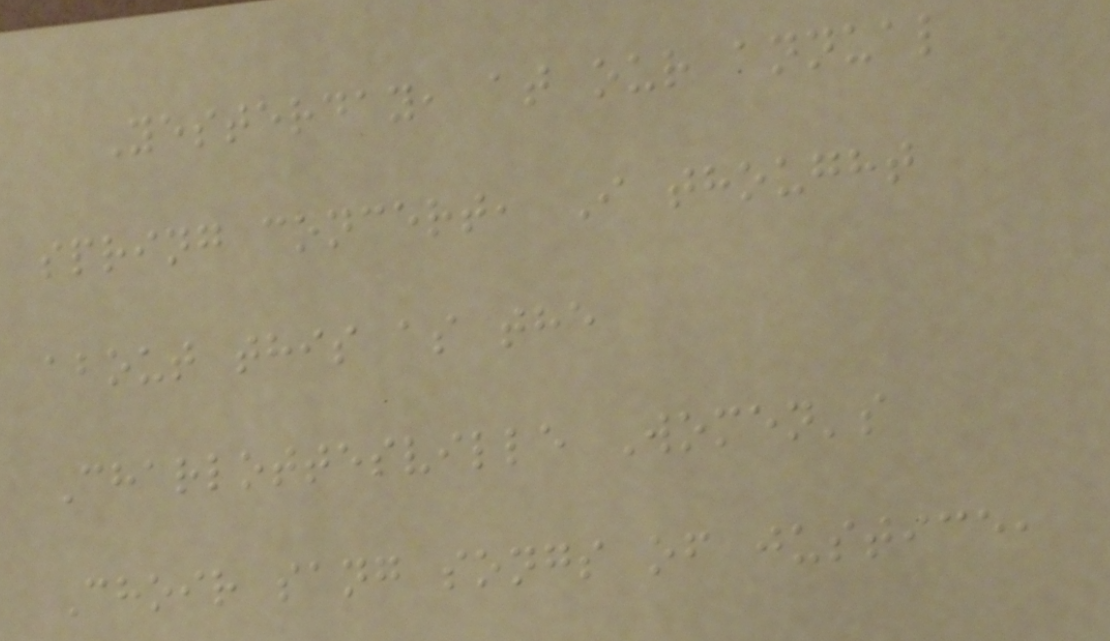Yesterday, at our annual
spring concert, I thought
about this as the
Charlottesville Women's
Choir sang songs of justice,
